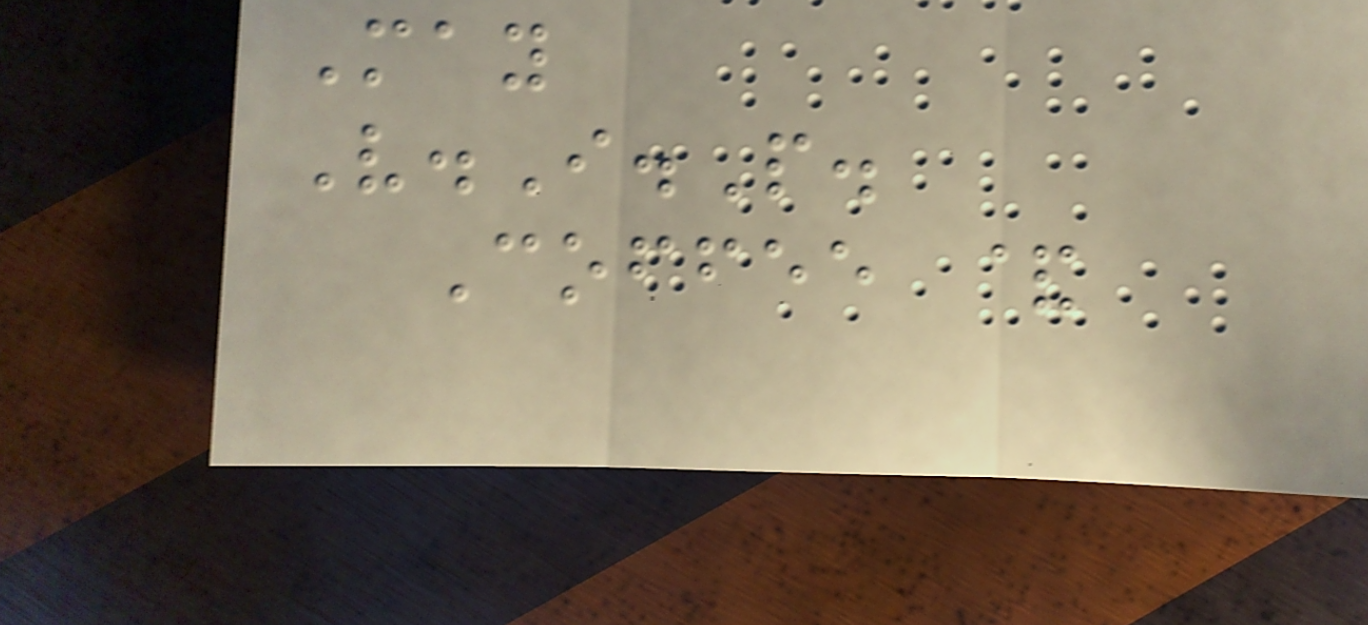May
V.I.P.
Coffee &
